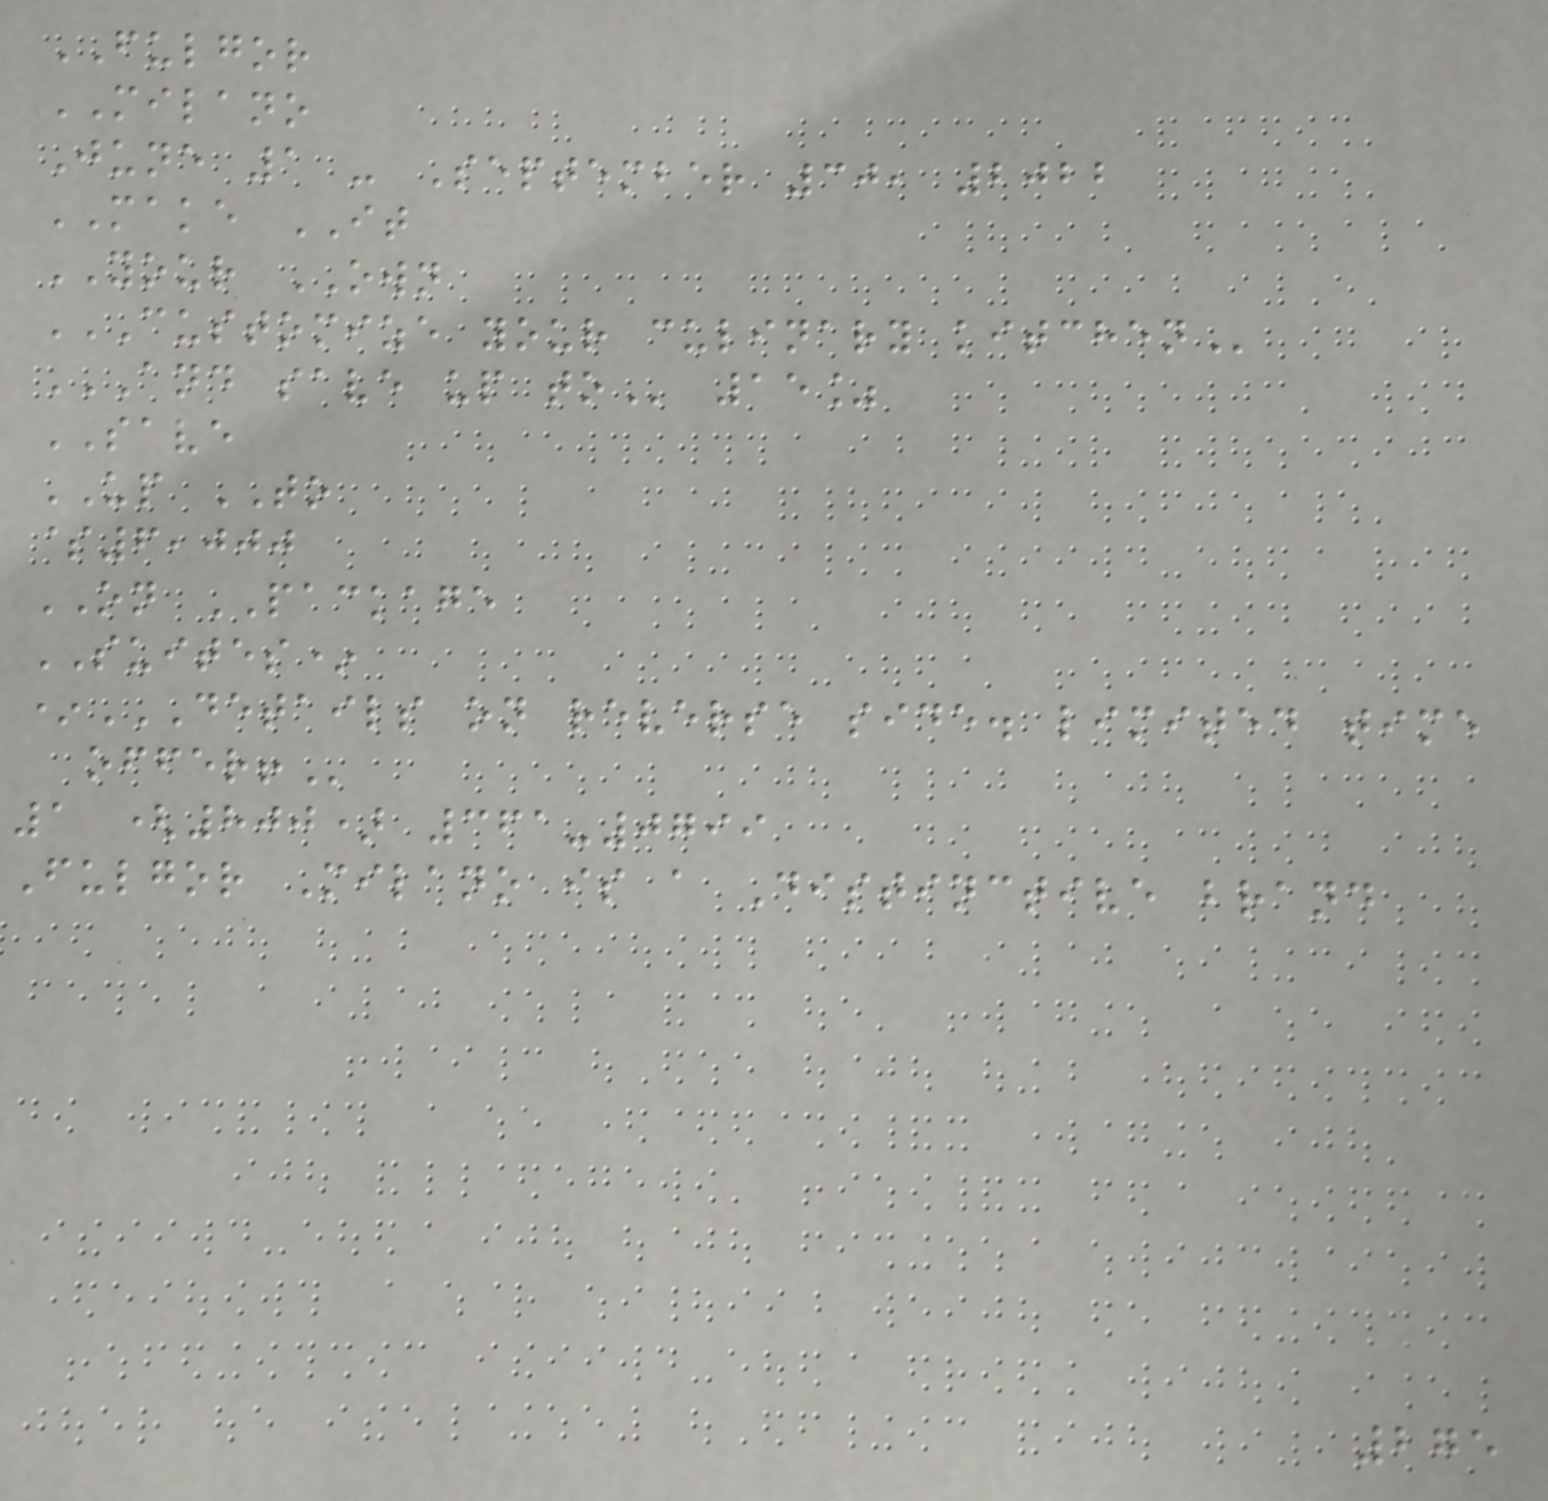FULGOR
MILANO
June 1 - September 30, 2022
MAKE IT
YOUR OWN
CUSTOMIZE YOUR CULINARY KITCHEN
AND SAVE UP TO 15%
SAVE
UP TO
$6,000
ON PACKAGE
SUITES*
*DETAILS ON REVERSE SIDE. LIMITED TIME
OFFER!
1 (800) 361-0799
Fulgor Milano is a Distinctive brand
275
